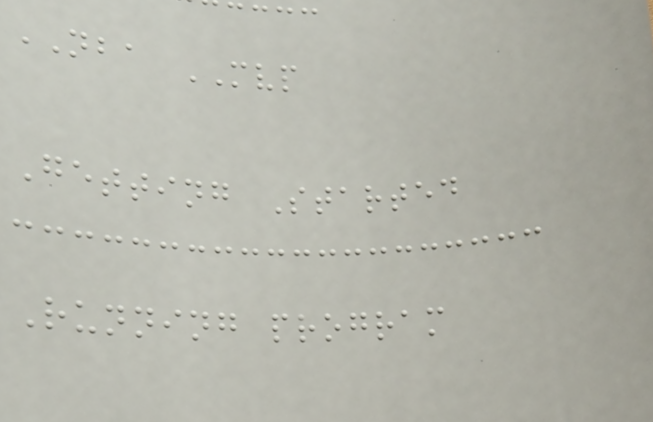NBA MVP
Getting Started
Running program
